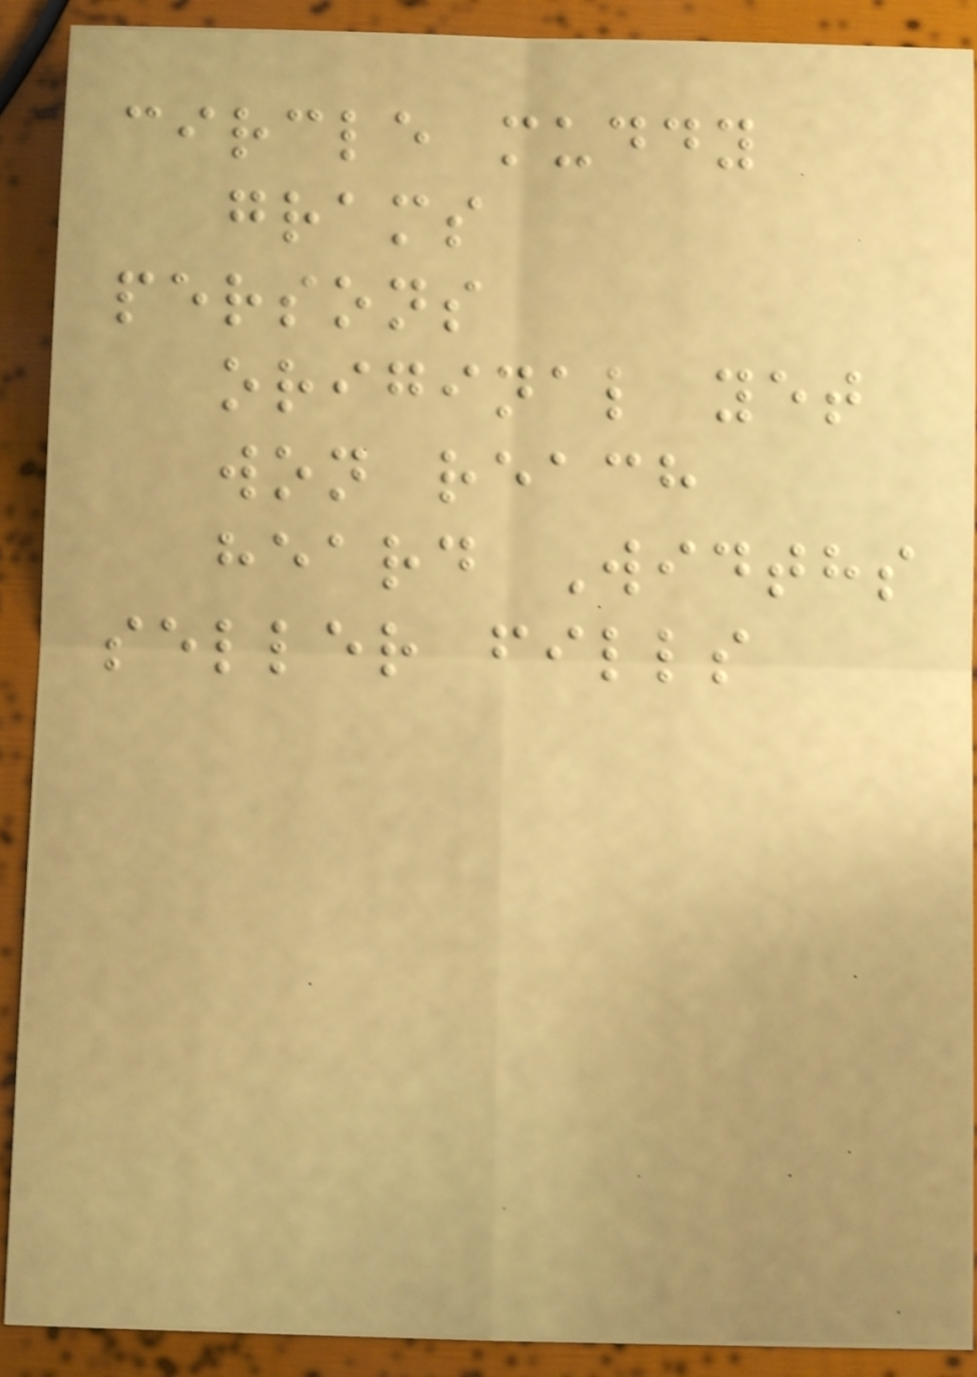circle muddy
grams
persons
original yet
won reach
heard Widths
seller fills
